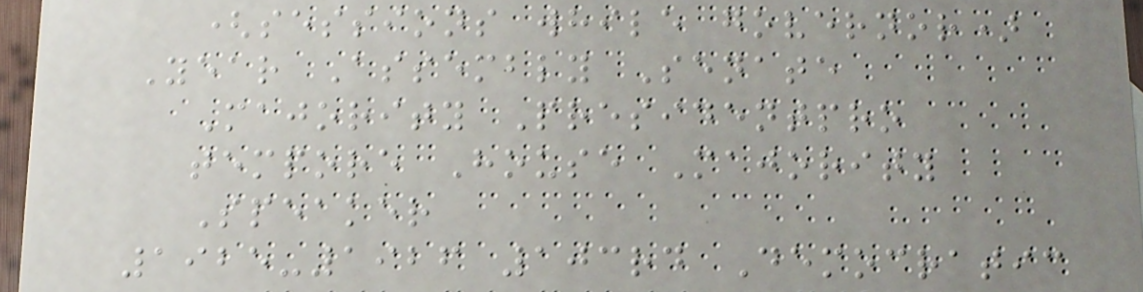(sessions while governor)
Year Assembly Senate
Majority Presidentpro
tempore House Majority
Speaker
1925-1926 103rd Democratic
